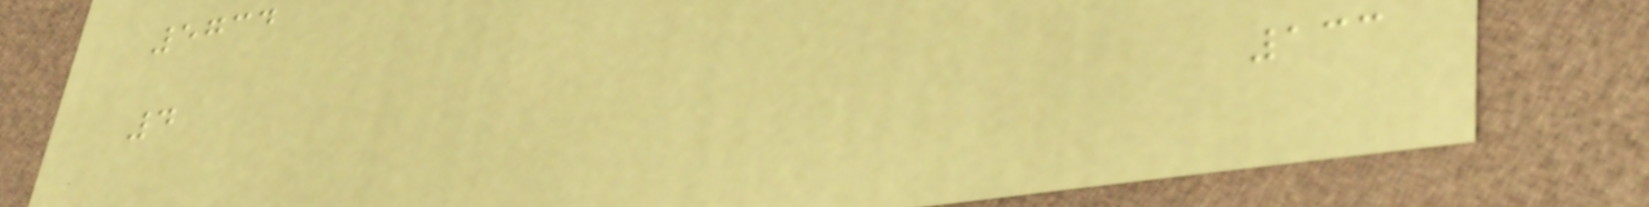5734
4
133
